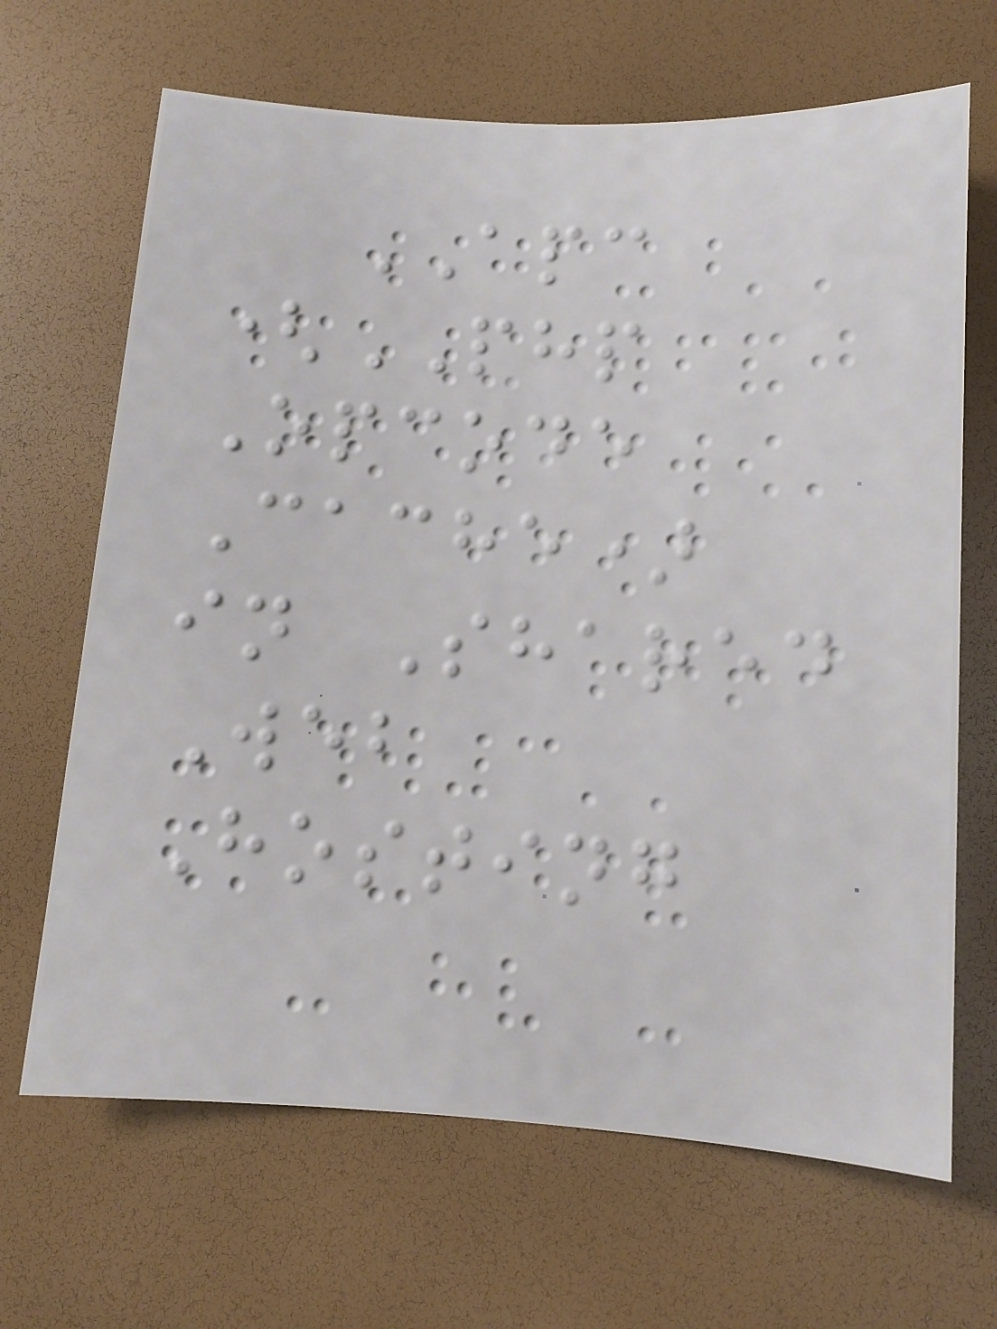APC
(PHP
Opcode
Cache)
in Shared
Web
Hosting
